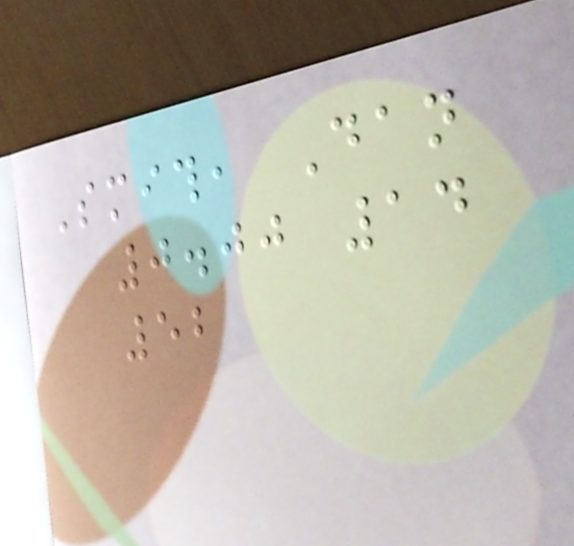Smith, Dan
0.00 14
52
